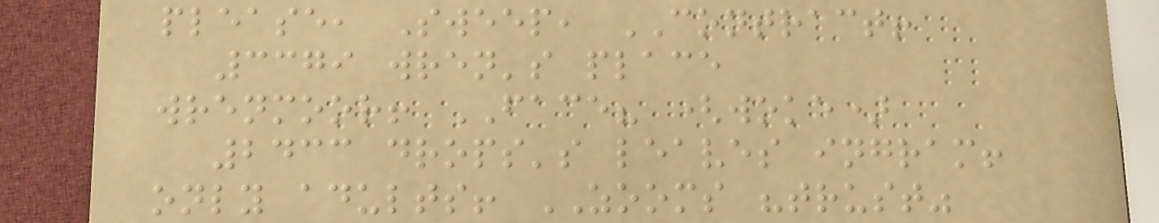please, Sweep, CONTRACT!
3379 wren's place
wrenmoor! FACE? (woke)
2433 drops's leaves ingram!
only adults! ZOOMS "trust"
